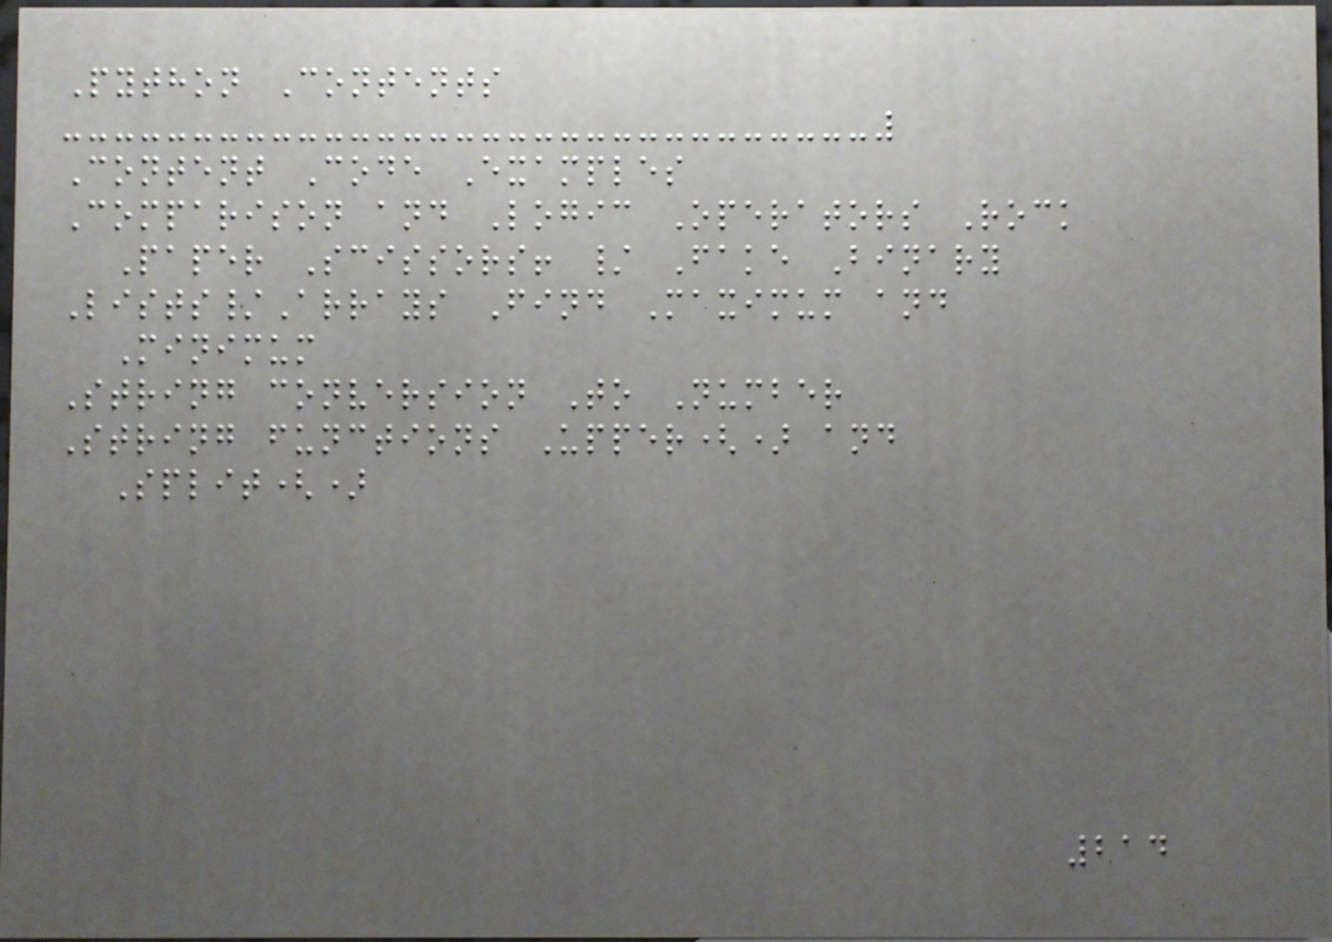Python Contents
Content Code Examples
Comparison and Logic Operators Rock
Paper Scissors! / Fake Binary
Lists/Arrays Find Maximum and
Minimum
String conversion To Number
String functions Upper() and
Split()
214
